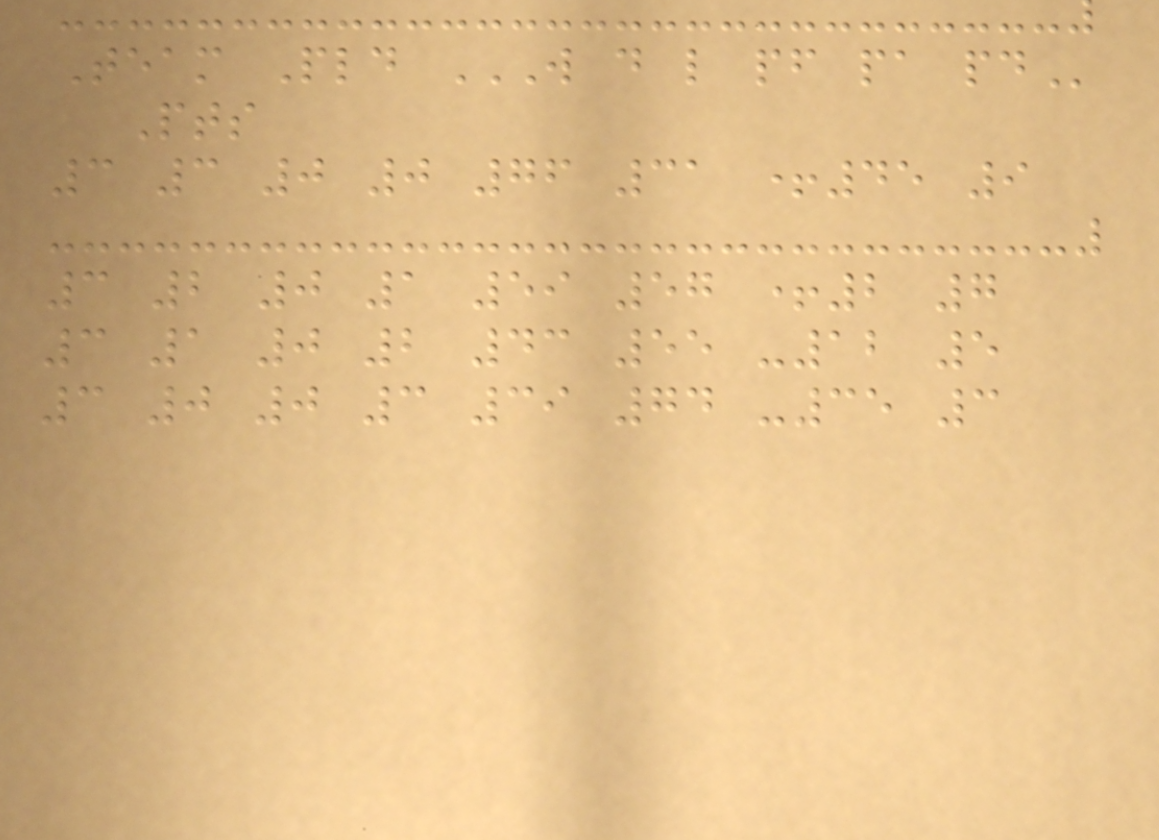Team Pld W D L PF PA PD
Pts
3 3 0 0 76 31 +45 9
3 2 0 1 59 57 +2 7
3 1 0 2 43 55 -12 5
3 0 0 3 39 74 -35 3
